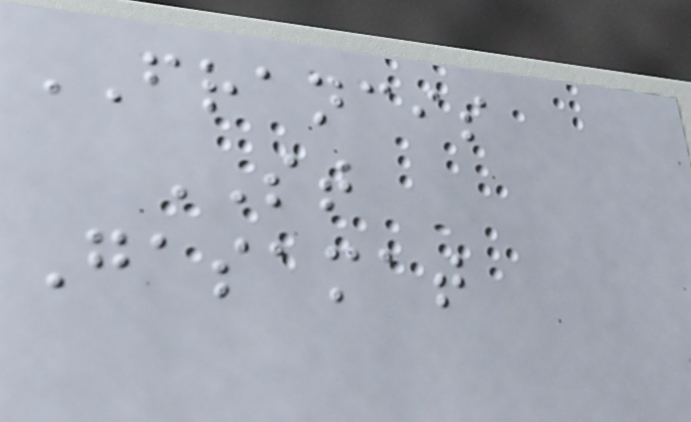FRANCIS
ST
Gasamat
